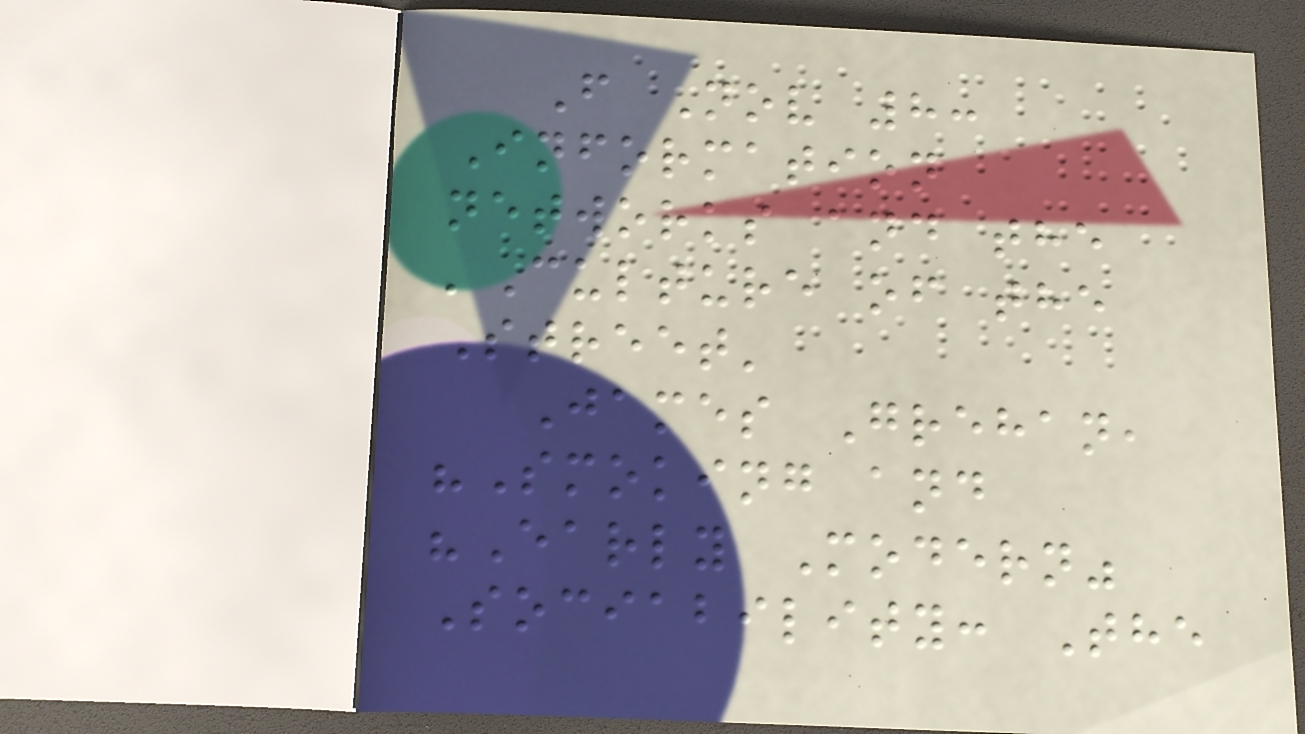F Nov 8:
Information
networks and the
'Culture of the
Street'
James Grehan,
"Smoking and
"Early Modern"
Sociability: The
